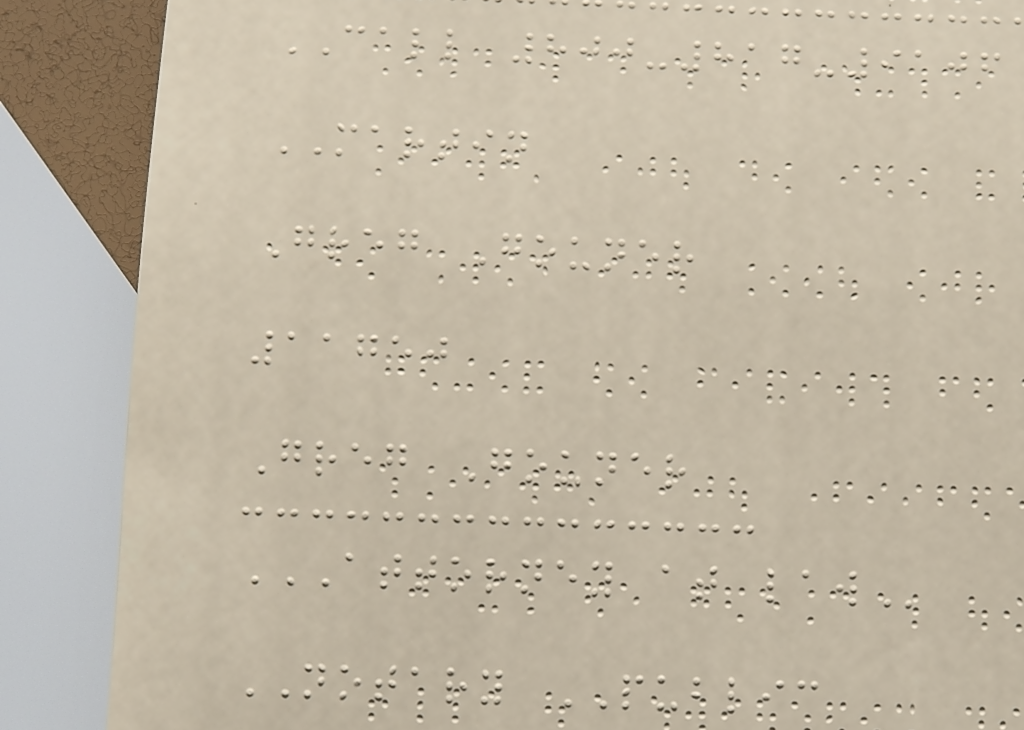CALL 800-817-9106
MARTIN
Greg Gouner
11750
Greg Gouner
ATTORNEY AT LAW
NOTARY PUBLIC
